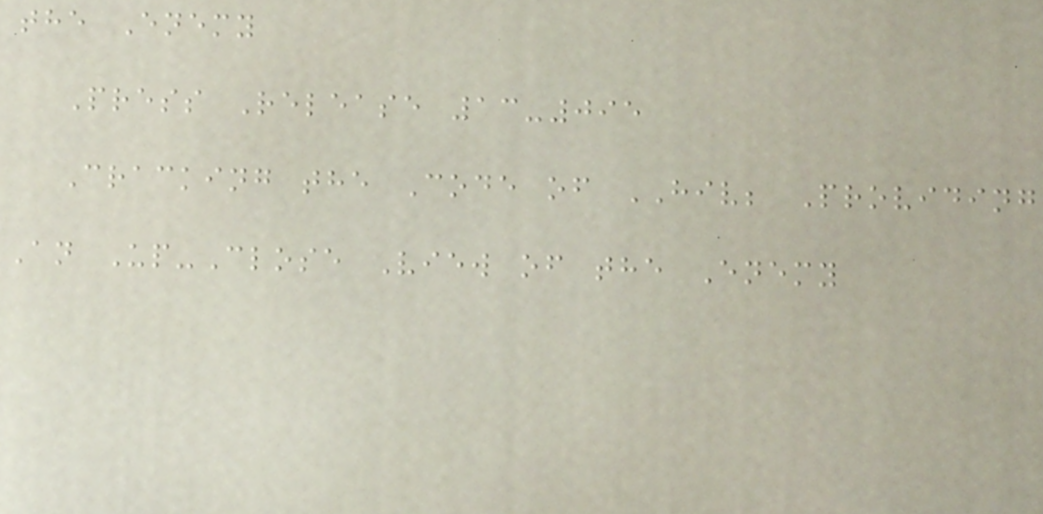the Enemy
Press Release 13-095
Cracking the Code of HIV; Providing
An Up-Close View of the Enemy
